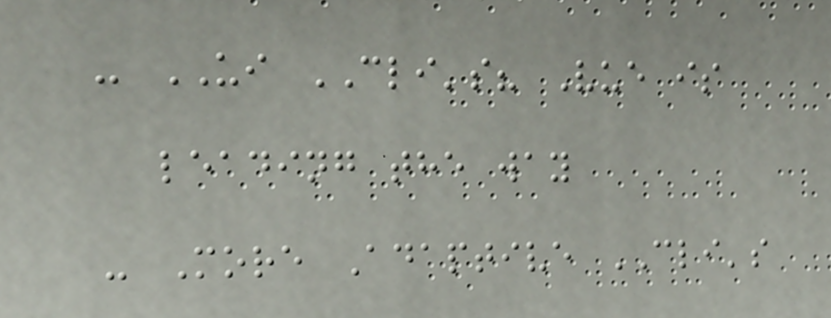- UI CLI's? Vue is
leading the way
- More Adaptive CLI's
